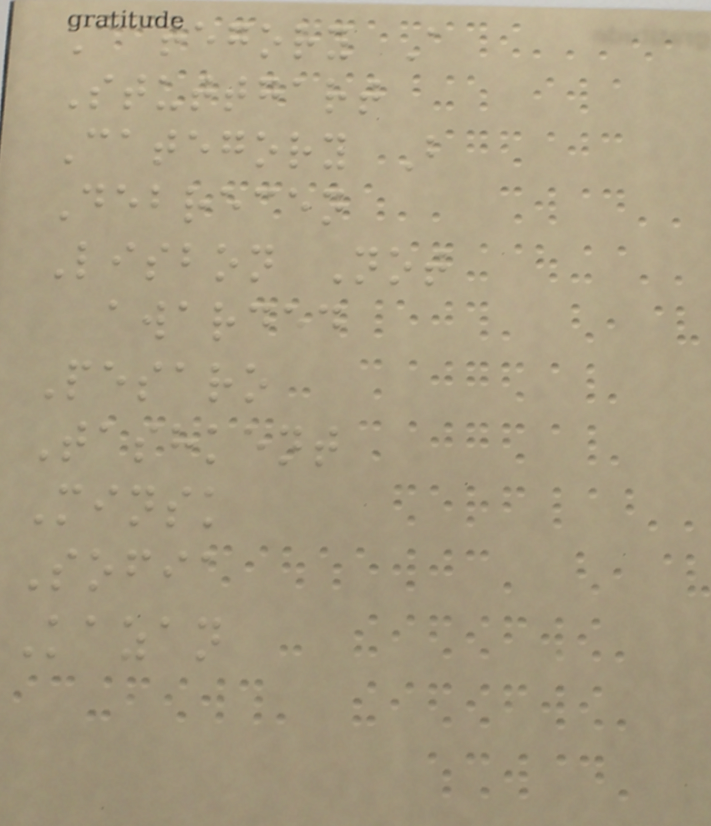Category A
Stuttgart
Category B
Debrecen
Lisbon Not
awarded
Pesaro
Tashkent
Minsk
Sofia
Kazan
